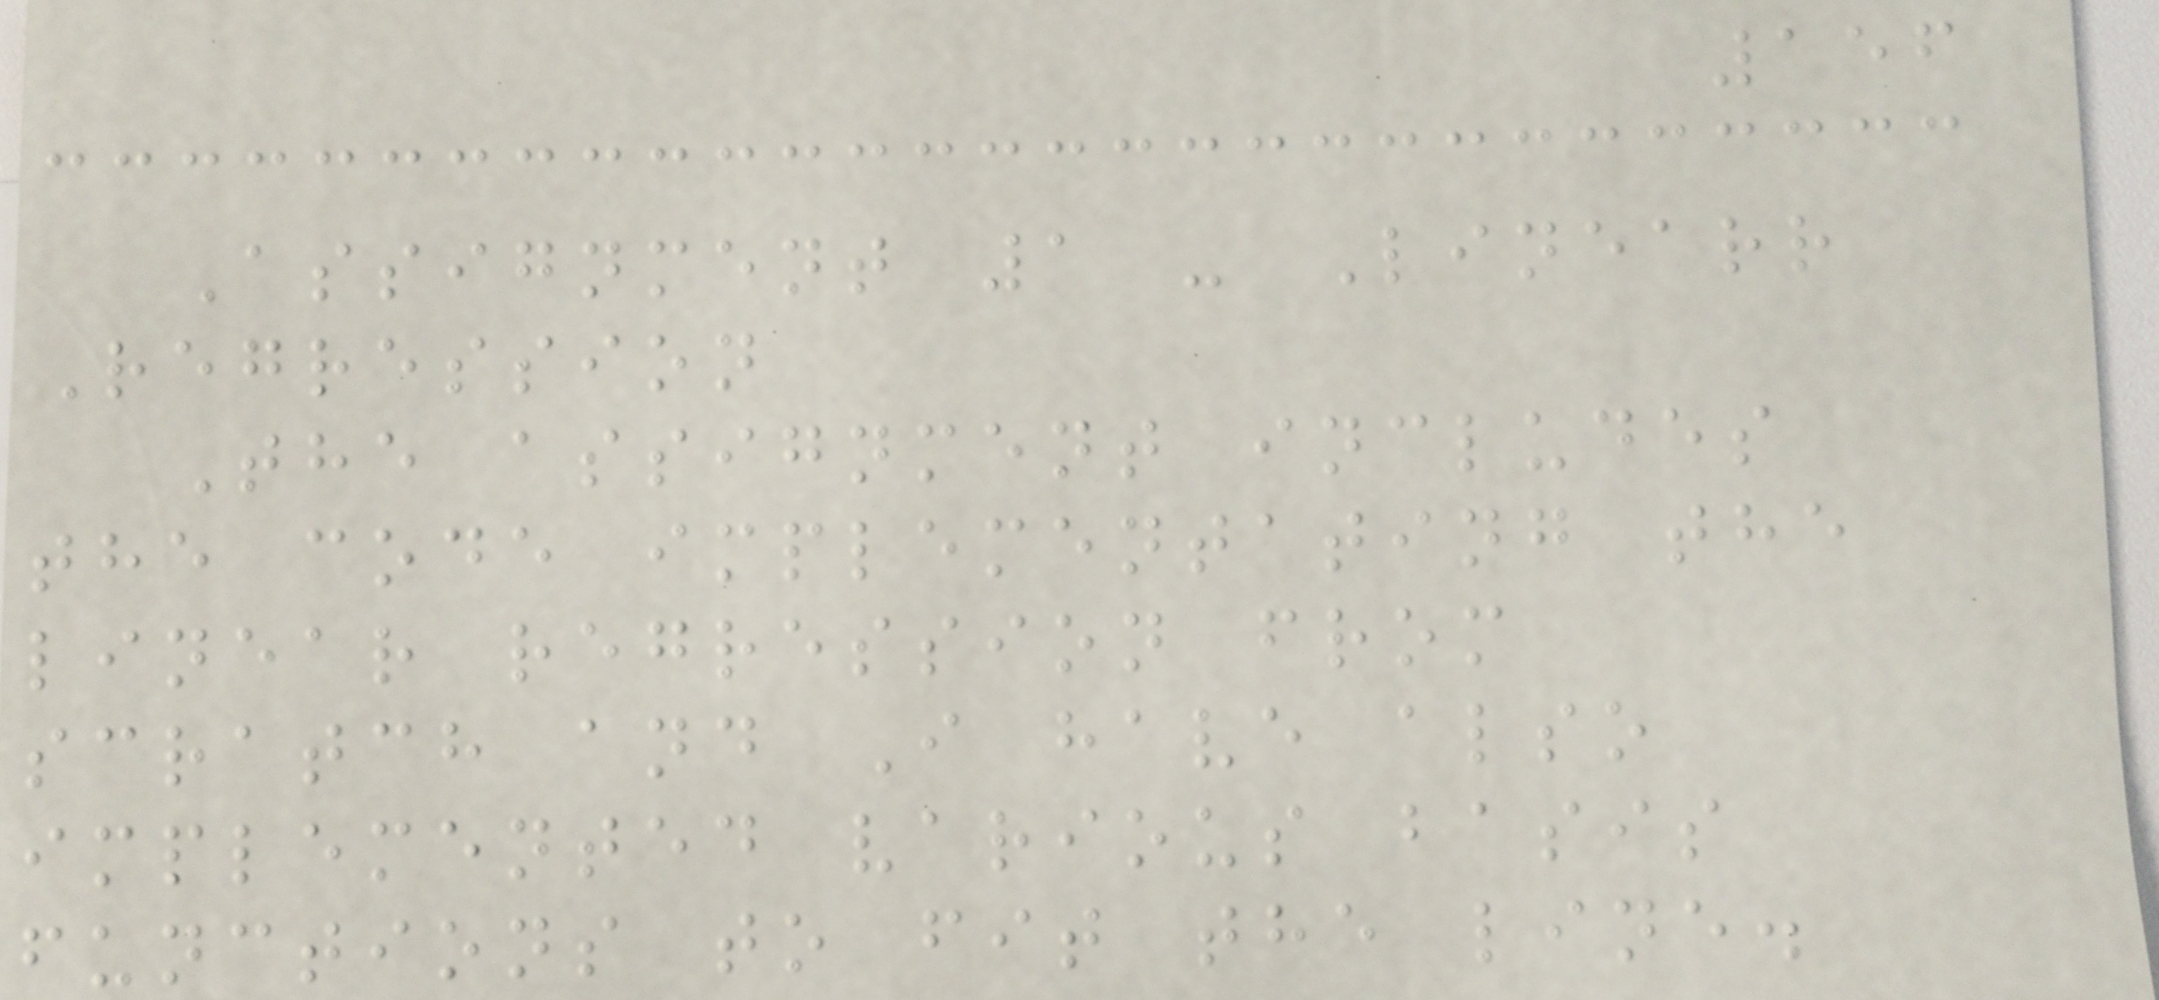156
Assignment 1 - Linearr
Regression
The assignment includes
the code implementating the
linear regression from
scratch and I have also
implemented various basis
functions to fit the line.
